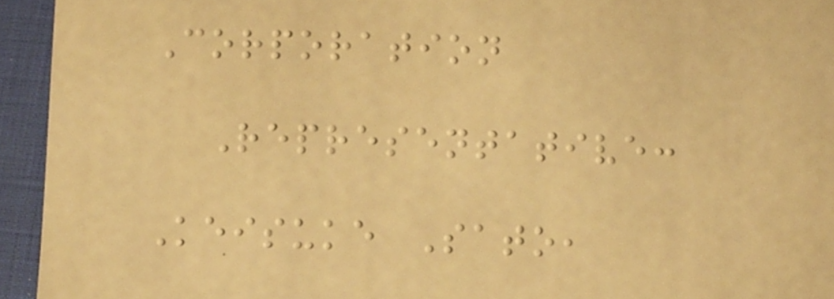Corporation
Representative:
Keisuke Sato,
